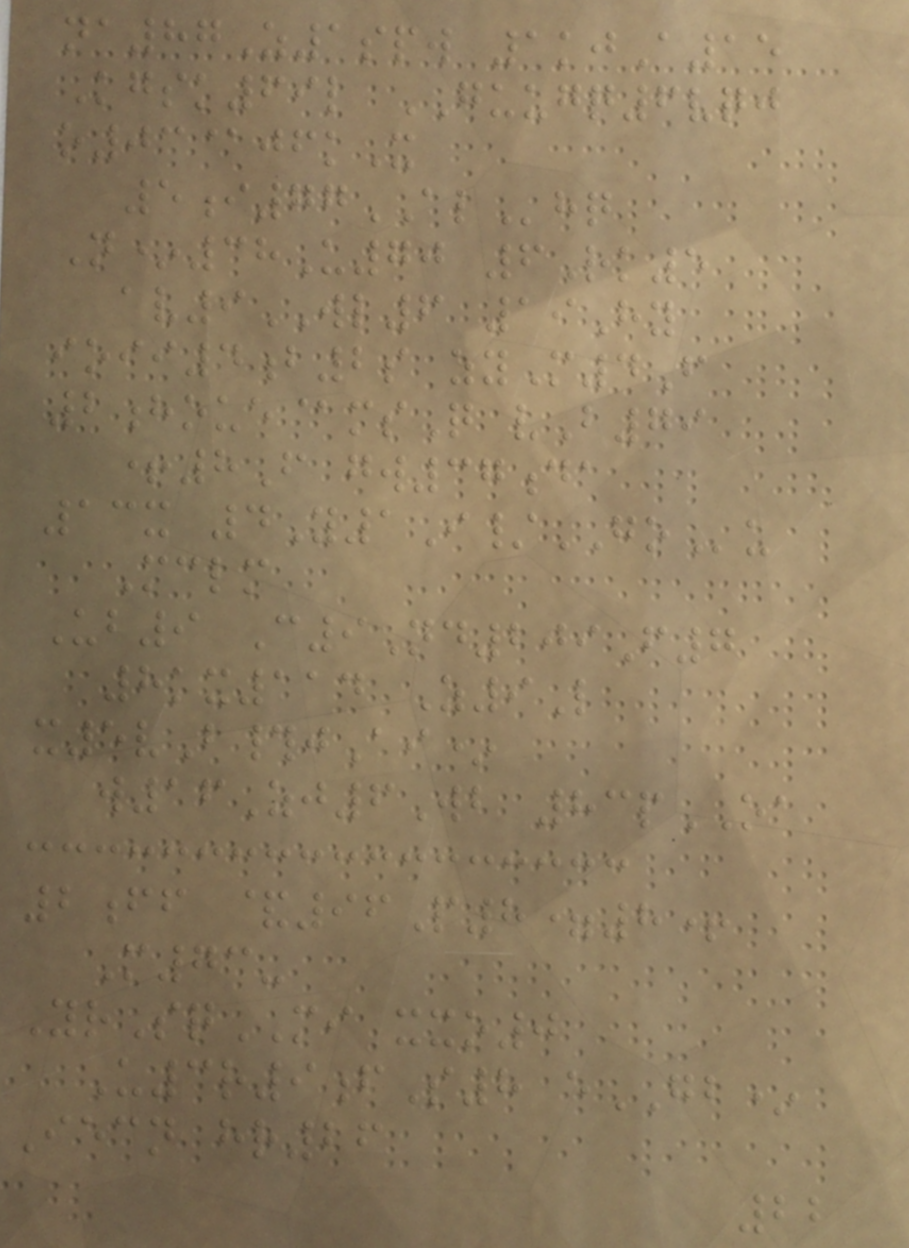na87Z1spw 1kjA15
Kgsk69l GUUGQ6vqj
o03@jfkX
5i77ALhq
N*38U70 6Rk5
av9WL6 19Hy
ioii4b2s zyM4F
2houe@msQ vB79
+8F gw37da
13x 4Y1I/GOu
Mclm
Ub9 C9Nd209F7
8kx114 Z9L
x5vB#jAi*
w16Zj6Wb 83pOA
2ff &96P8=8+
M73-
YrSqMI xxo0
U3r9fS8 eGB*
Iecn hr26
22
